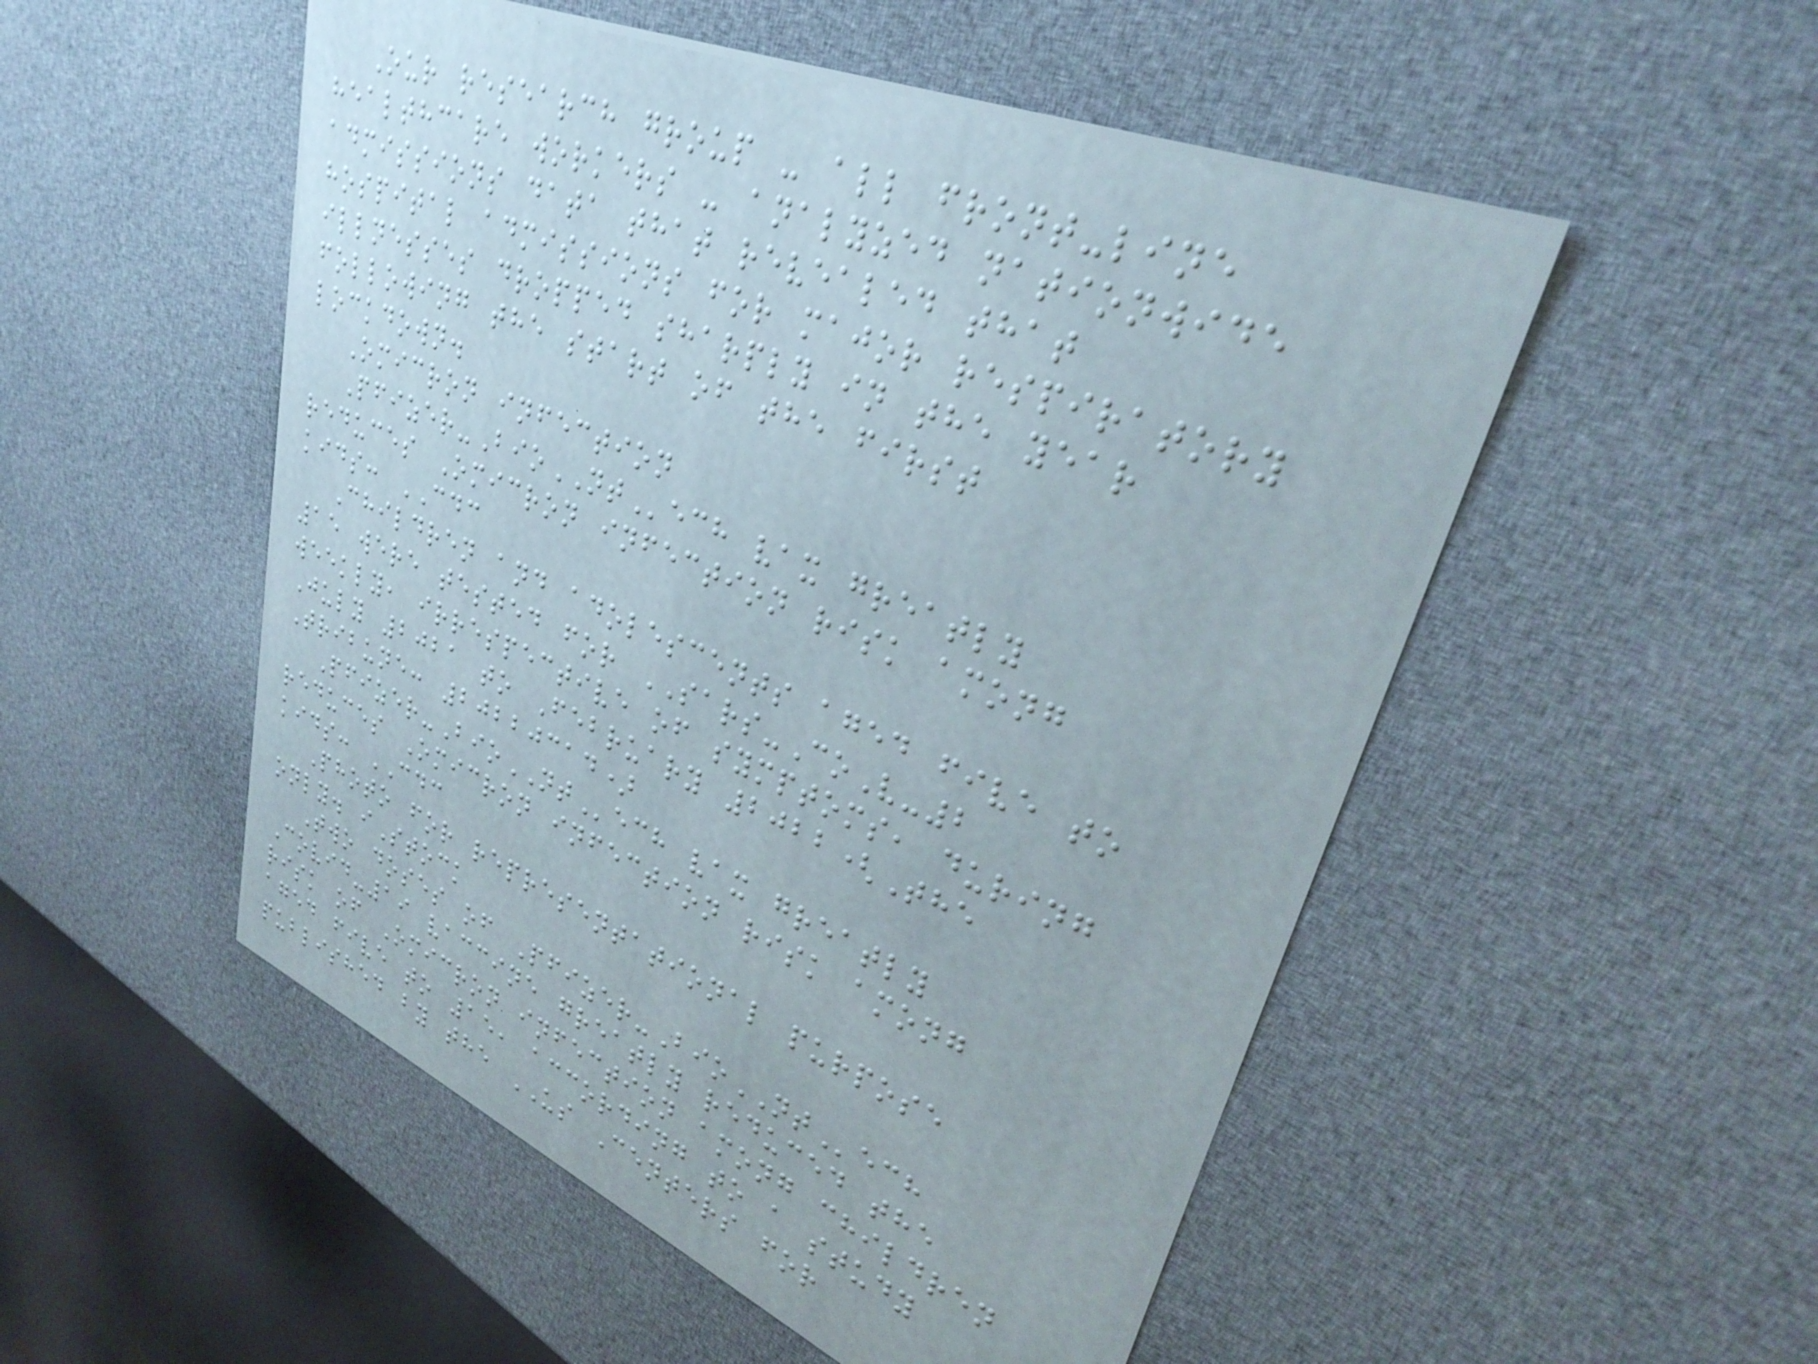Our research group - all front-line
healthcare workers - analyzed nationwide
admissions data that revealed that
hospital admissions for major respiratory
illnesses dropped sharply in the year
following the start of the first
lockdown.
Omicron infection
Pfizer-BioNTech vax greatly
reduces Omicron infection risk among
kids: CDC
Children and adolescents aged five to
15 were tested for SARS-CoV-2
weekly, irrespective of symptoms, during
July 2021 to February 2022(The
Tribune: 20220314)
Pfizer-BioNTech vax greatly
reduces Omicron infection risk among
kids: CDC
Photo for representational purpose
only. iStock
Two doses of Pfizer-BioNTech
Covid-19 vaccine greatly reduced the
risk of Omicron infection among children
aged five to 15, according to a study
published by the US Centers for
